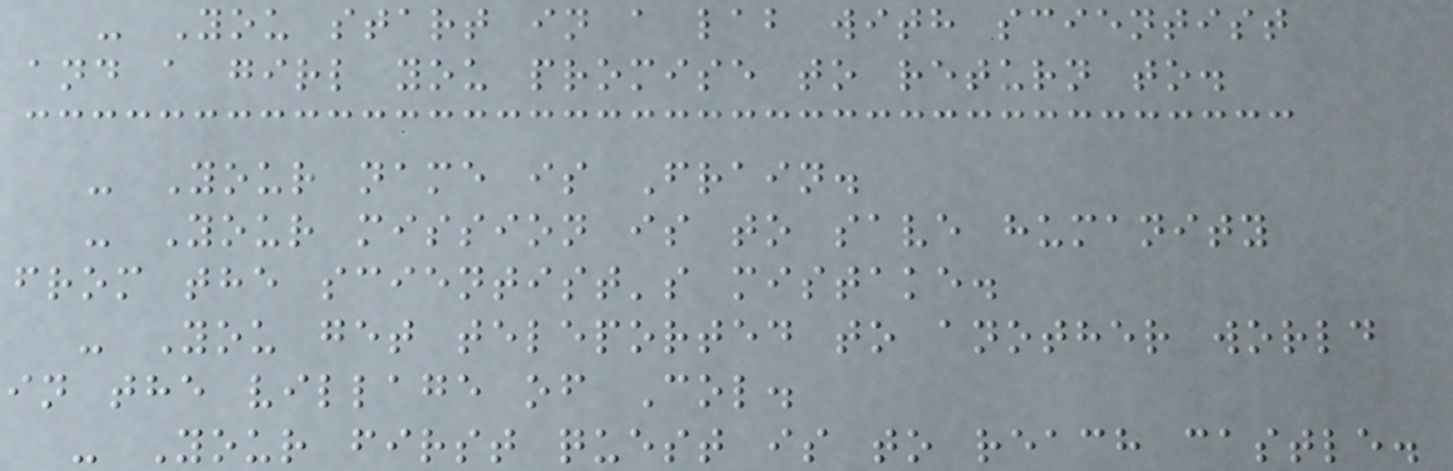- You start in a lab with scientist
and a girl you promise to return to.
- Your name is Frain.
- Your mission is to save humanity
from the scientist's mistake.
- You get teleported to another world
in the village of Col.
- Your first quest is to reach castle.
